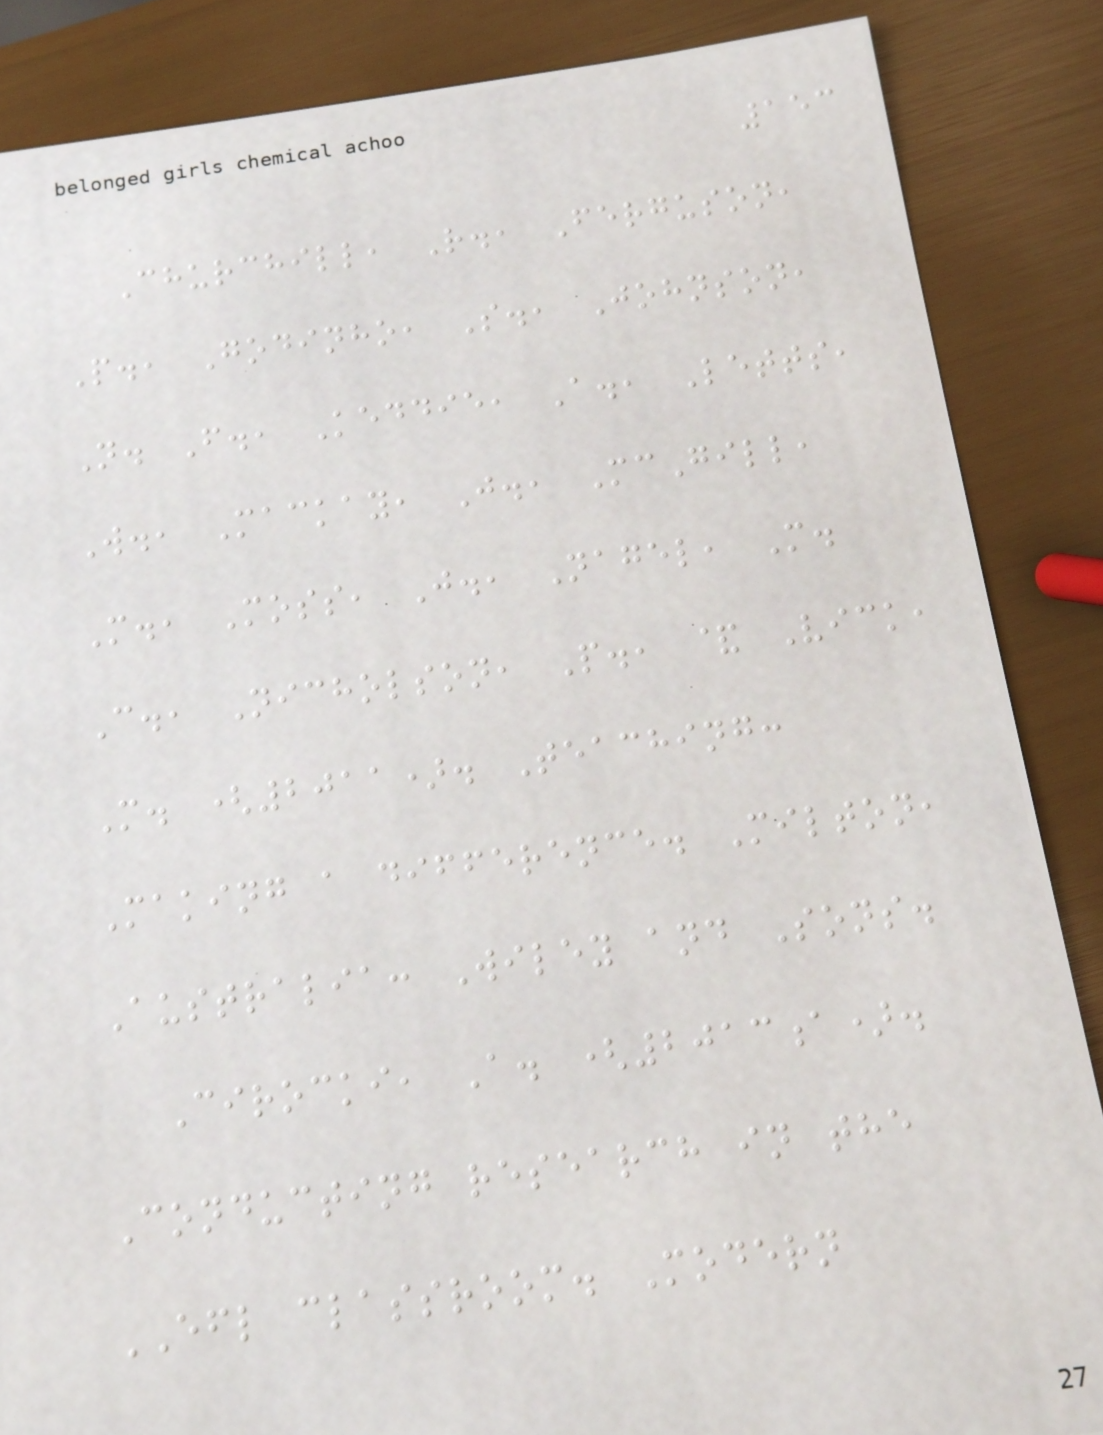153
Churchill, R., Ferguson,
P., Godinho, S., Johnson,
N. F., Keddie, A., Letts,
W., Mackay, J., McGill,
M., Moss, J., Nagel, M.
C., Nicholson, P., & Vick,
M. (2011). Teaching:
Making a difference. Milton,
Australia: Wiley and Sons.
Cirocki, A. (2013a).
Conducting research in the
EFL classroom. Modern
